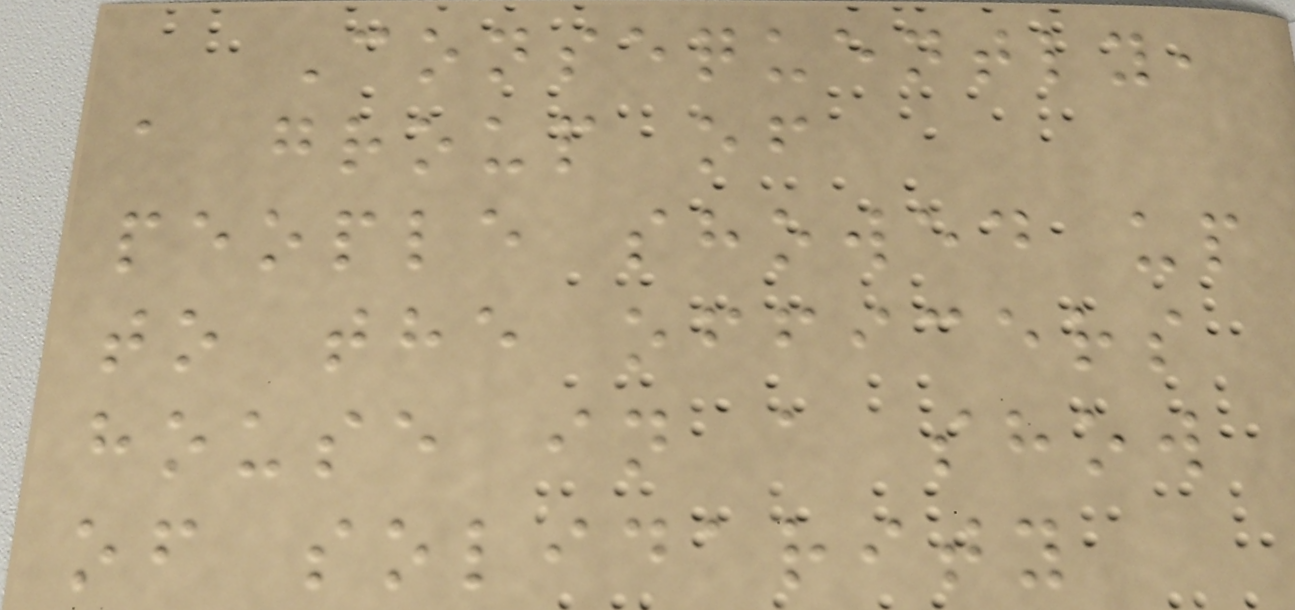Consequently,
a group of
people showed up
to the officers
house in a show
of solidarity
